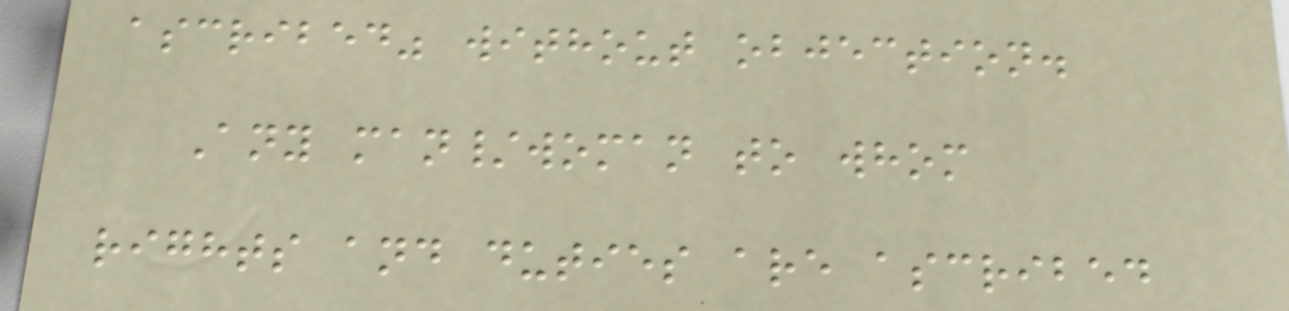ascribed" without objection.
Any man/woman to whom
rights and duties are ascribed
